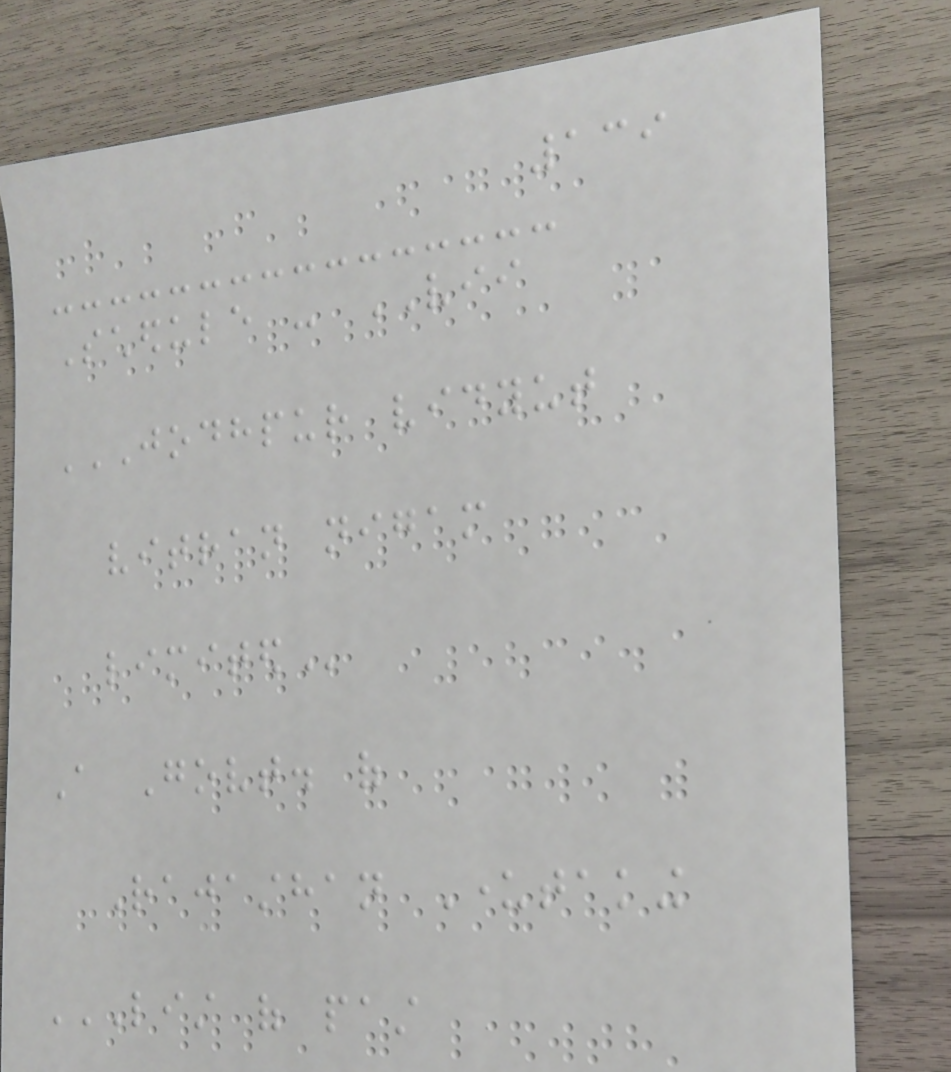139
Schedule - VII
JODHPUR VIDYUT
VITRAN NIGAM
LIMITED
A Govt. of
Rajasthan Undertaking
LIST OF PAST
